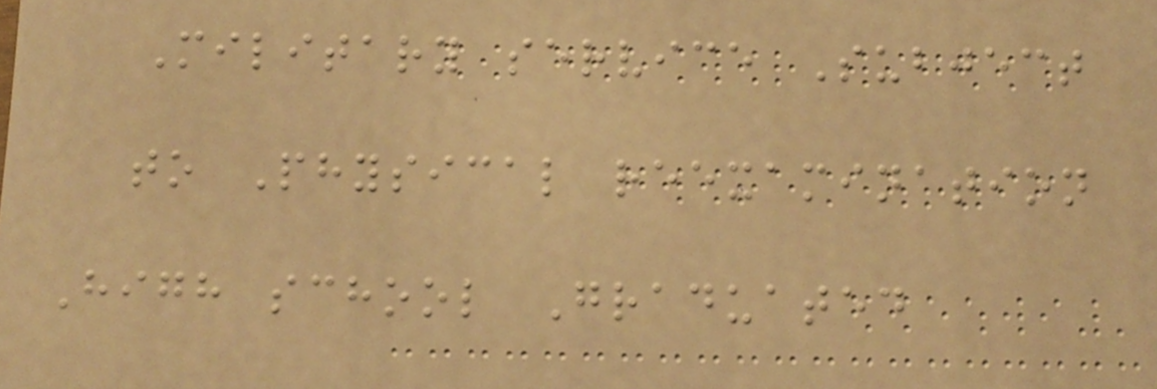Military service Subject
to Physical reexamination
High school Graduated
